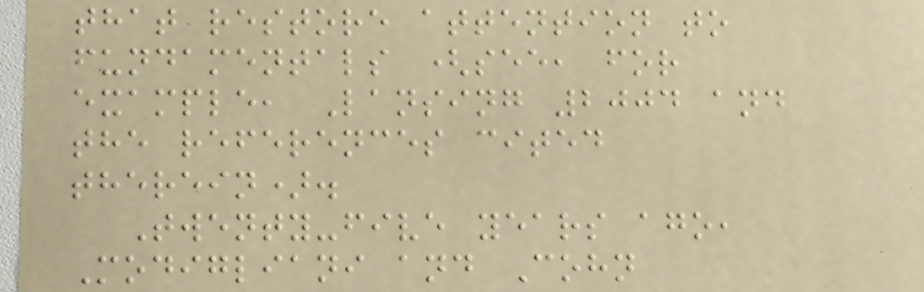that restore attention to
fundamentals (see, for
example, Lansing 2004 and
the references cited
therein).
Twenty-five years ago,
Modigliani and Cohn
